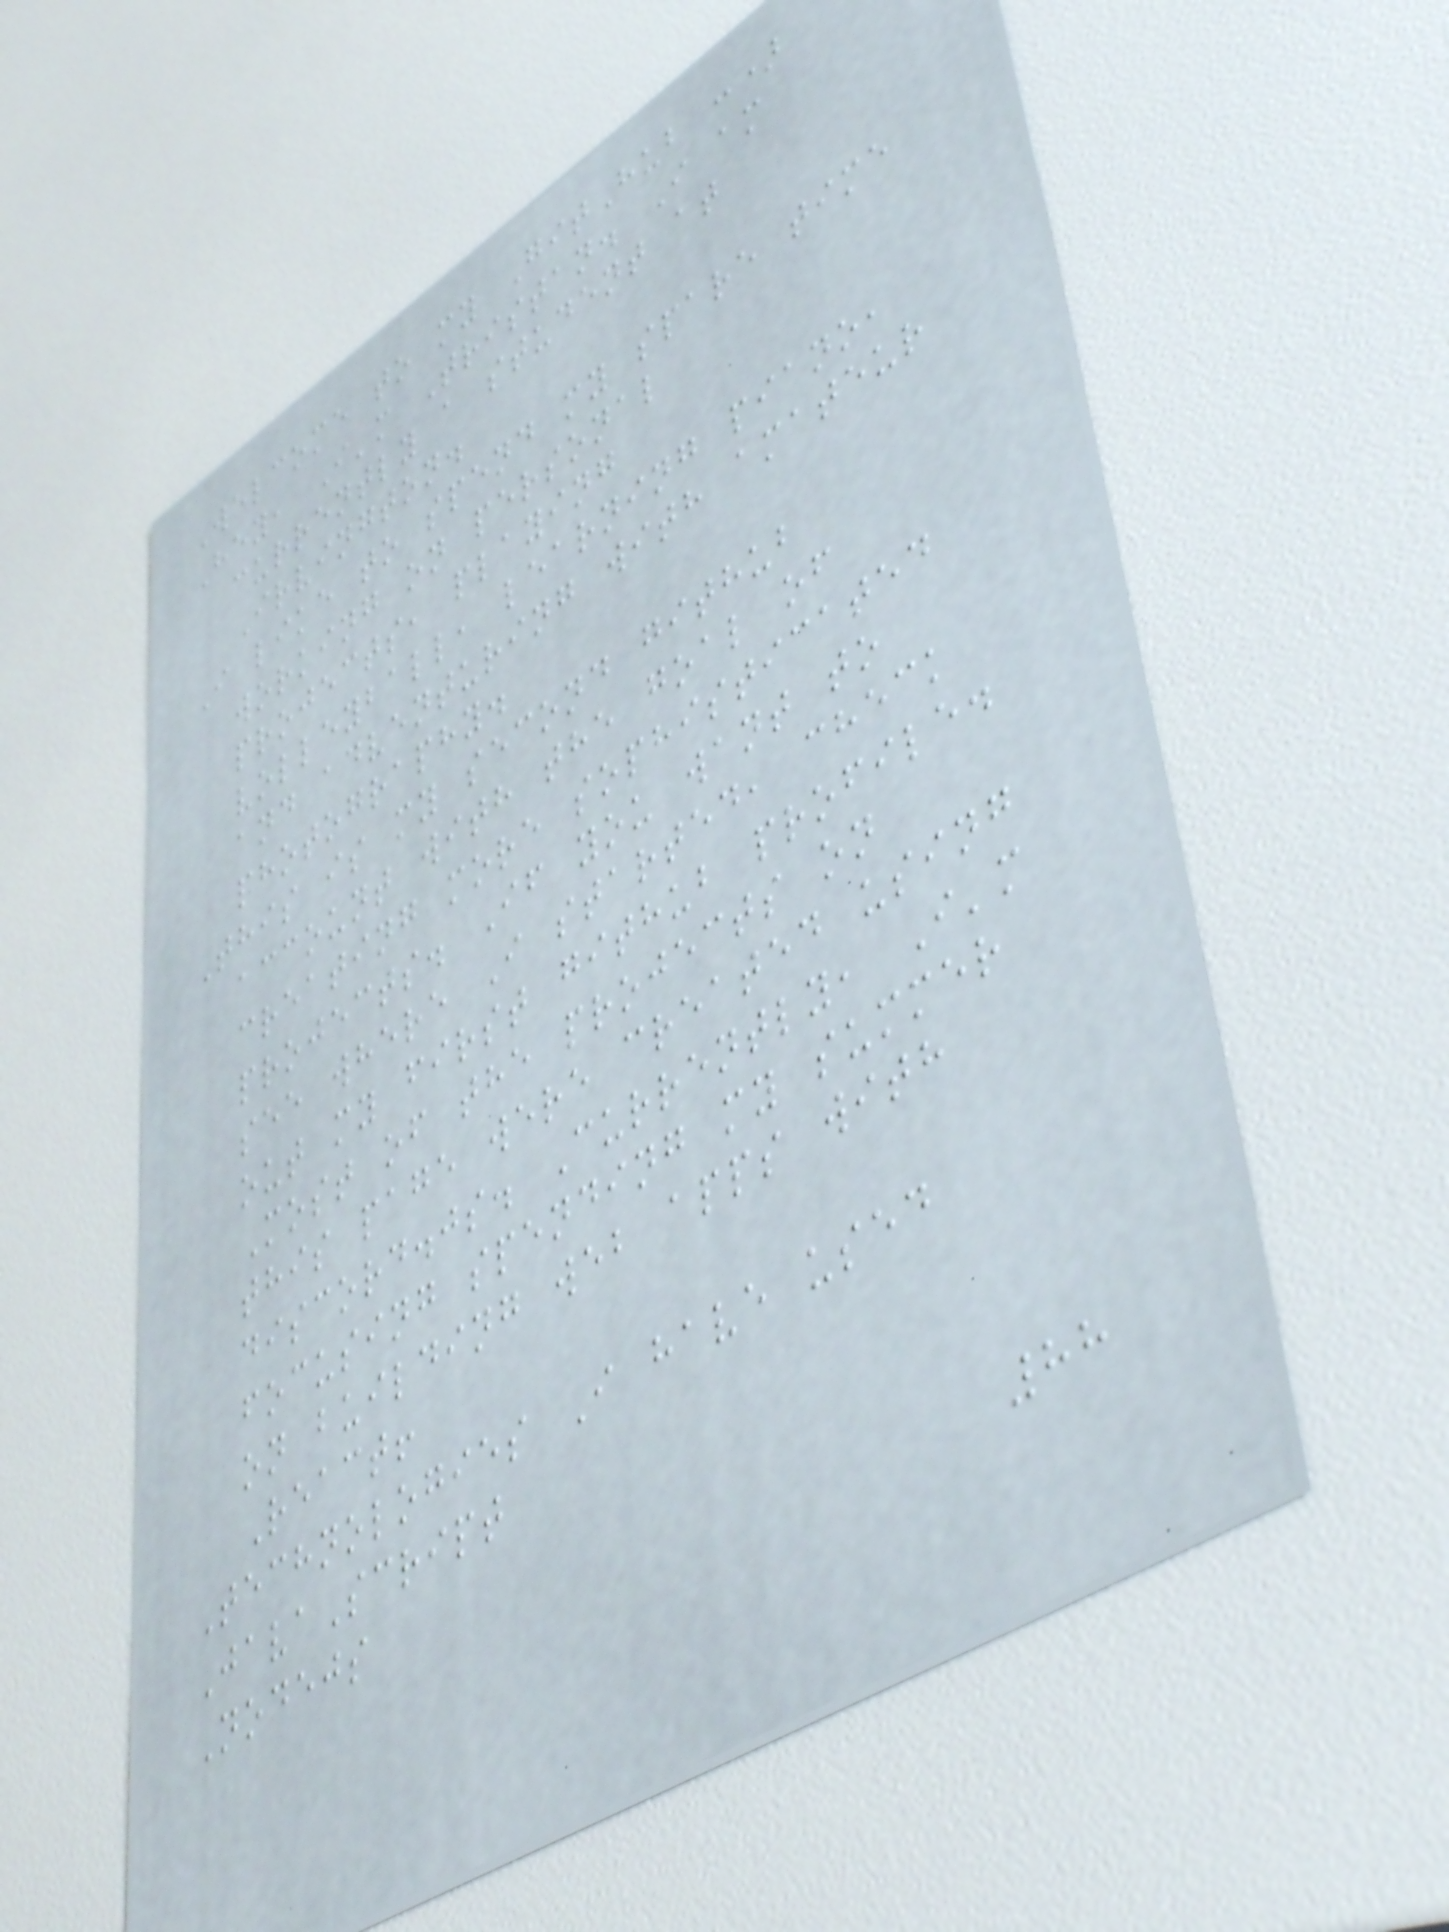Welcome to my GitHub :)
Hey, I'm Tristan. I am
currently a student at
Irvington.
I like to spend my spare time
working on personal
projects, playing
volleyball, learning piano,
and adventuring with amateur
photography.
This is my second github
account with the goal of
creating more sophisticated
projects. If you want to
see where I started, check
out my first github profile.
Most of the projects on
this page were created using
discord.js. Currently, I'm
focusing spending my summer
on building web apps with
React!
Technologies I have used
JavaScript
Nodejs
88
